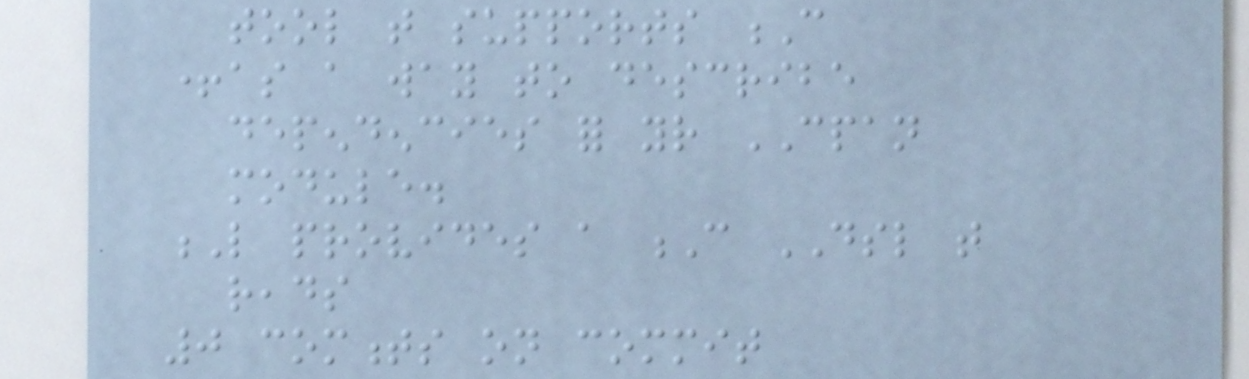tool that supports C
+as a way to describe
dependencies for your CPAN
module.
L provides a C DSL that
reads
0 comments on commit
